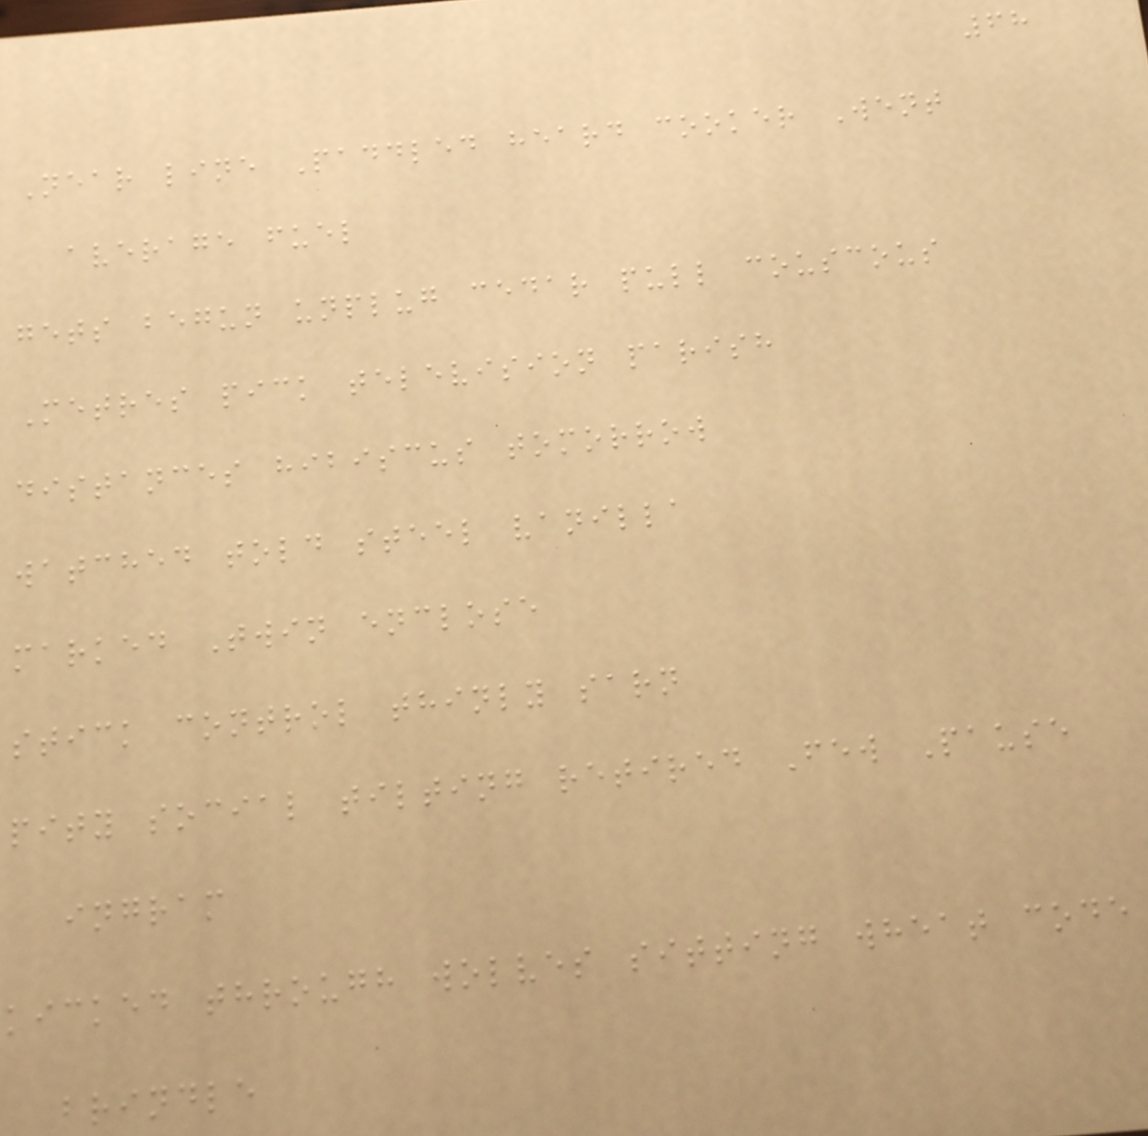68
Near line Paddled heard cooker Went
average fuel
gets begun unplug cedar pull couscous
Metres pick television parish
distances hibiscus tomorrow
watched told steel vanilla
marked Twin enclose
stick control thinly sarn
pity social tilting retired Few Pause
ingram
kicked through wolves sitting wheat code
brindle
